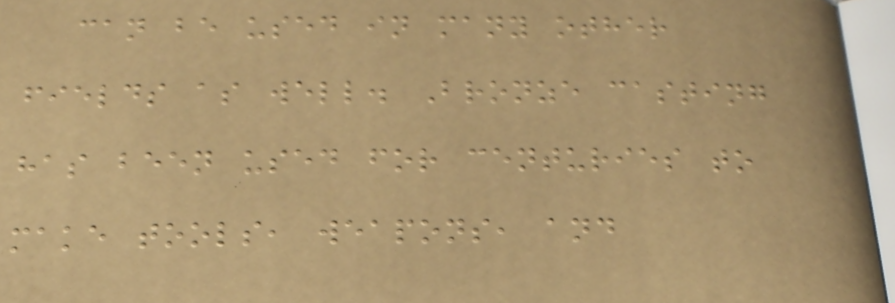can be used in many other
fields as well. Bronze casting
has been used for centuries to
make tools, weapons, and
